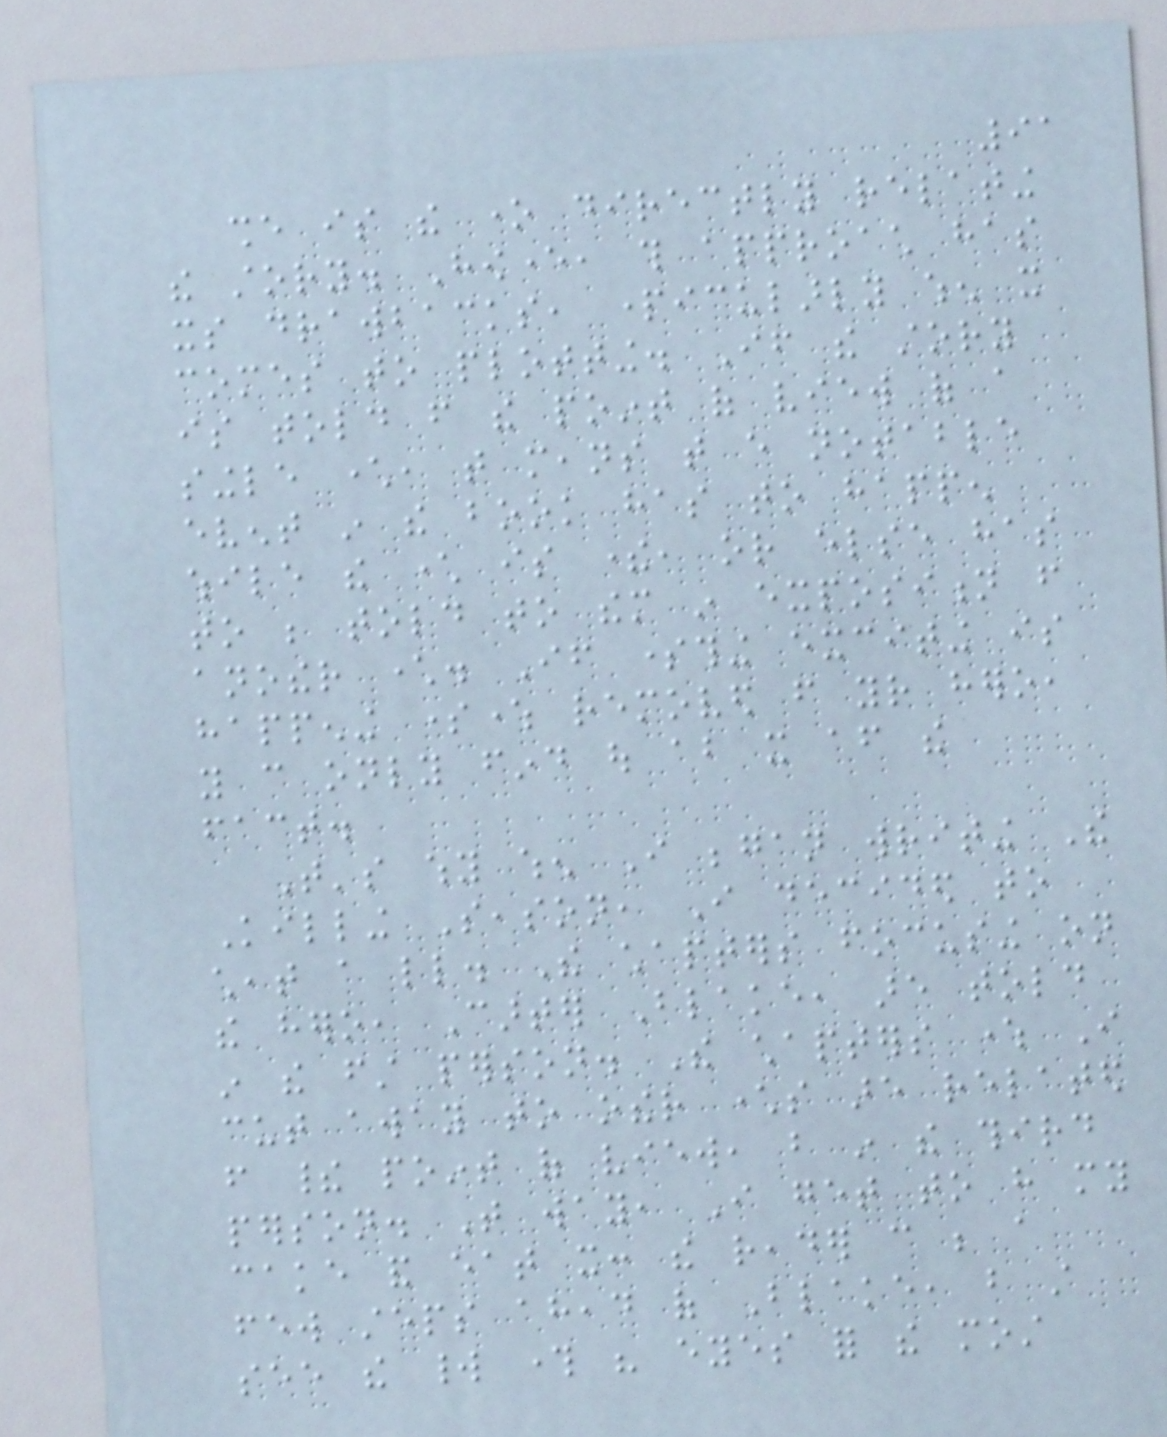91
she is the one directly relating
the story. However, this approach has
its drawbacks, particularly when it
comes to plotting. If the story
is told from the point of view of a
single character, that means that every notable
event in the book has to happen
while the character is there, or else has
to be told to them in exposition from
another character. If something exciting is
happening somewhere removed from your hero,
you can only find out about it after the
fact.
That's why when I began writing The
Killing Season, I decided to
cheat a little. The chapters focusing on
the hero, Carter Blake, are told
in the first person. The chapters where I
cut away to other characters are related
from their point of view, but in the third
person. That way, I get to have my
cake and eat it: the reader can be a
few steps ahead of Blake, but still
see the world through his eyes for the most
